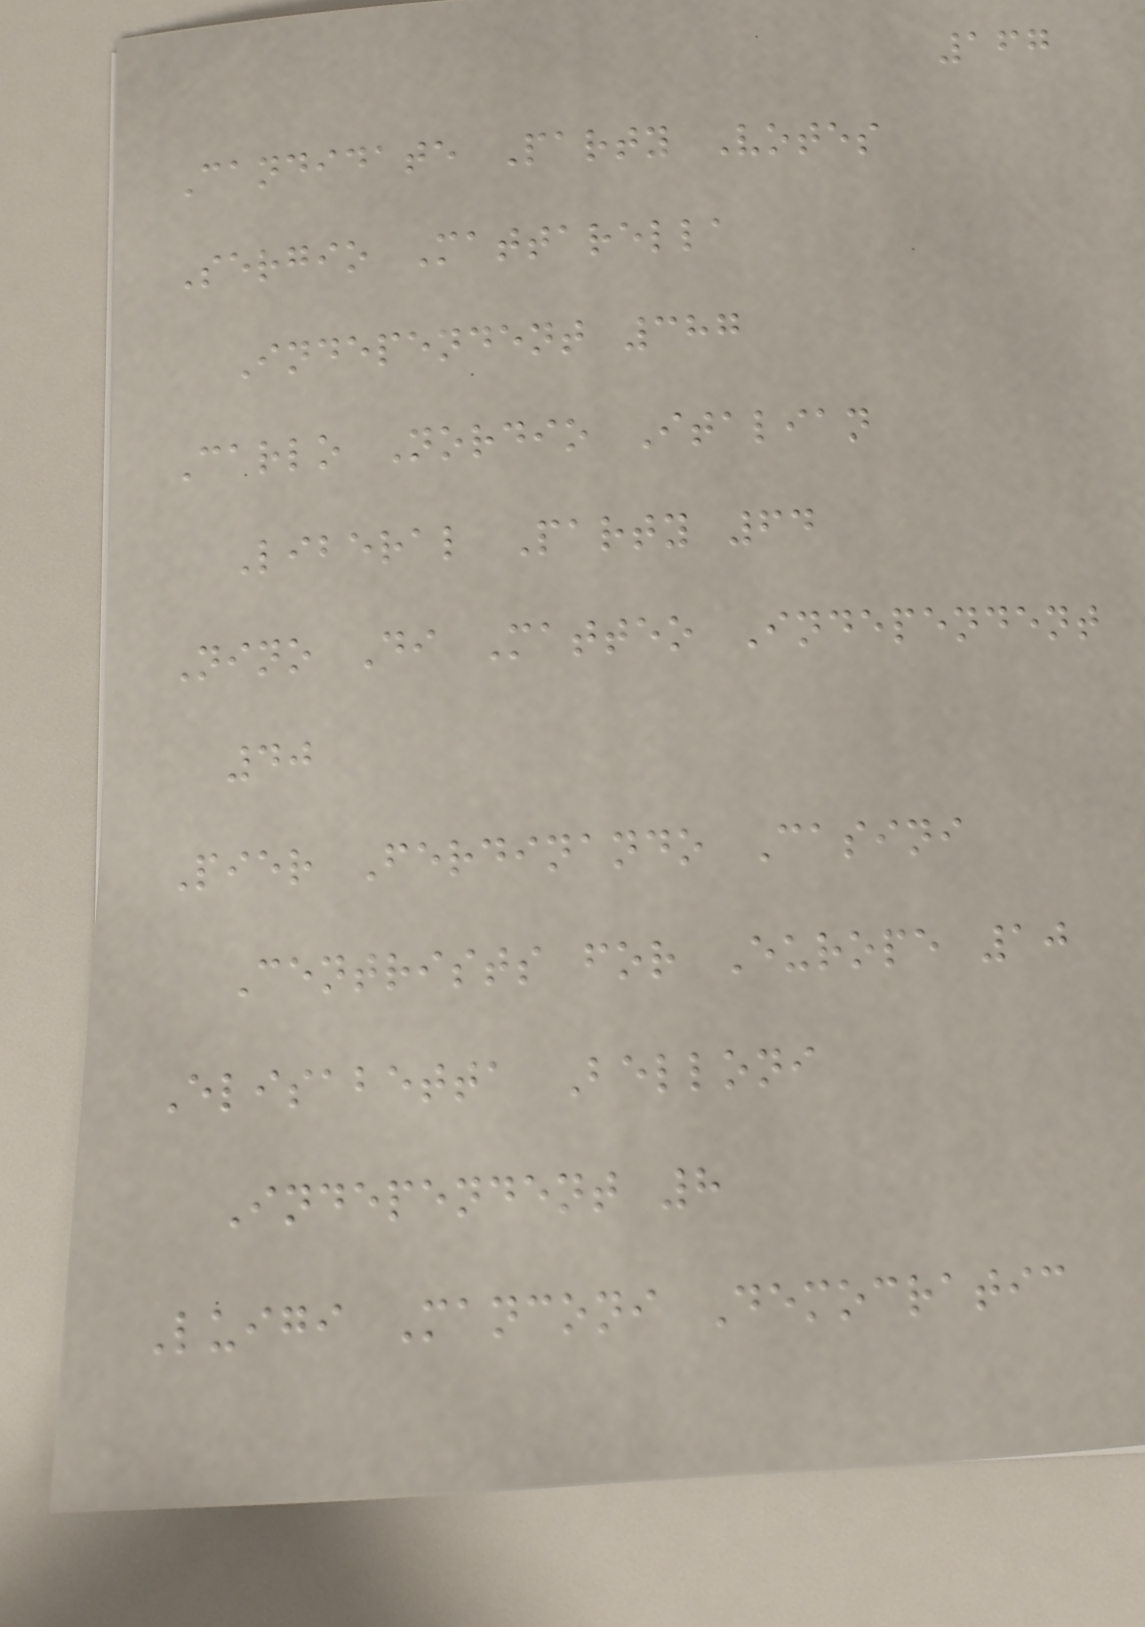167
Candidate Party Votes
Sergio Mattarella
Independent 387
Carlo Nordio Italian
Liberal Party 64
Nino Di Matteo Independent
40
Pier Ferdinando Casini
Centrists for Europe 10
Elisabetta Belloni
Independent 8
Luigi Manconi Democratic
